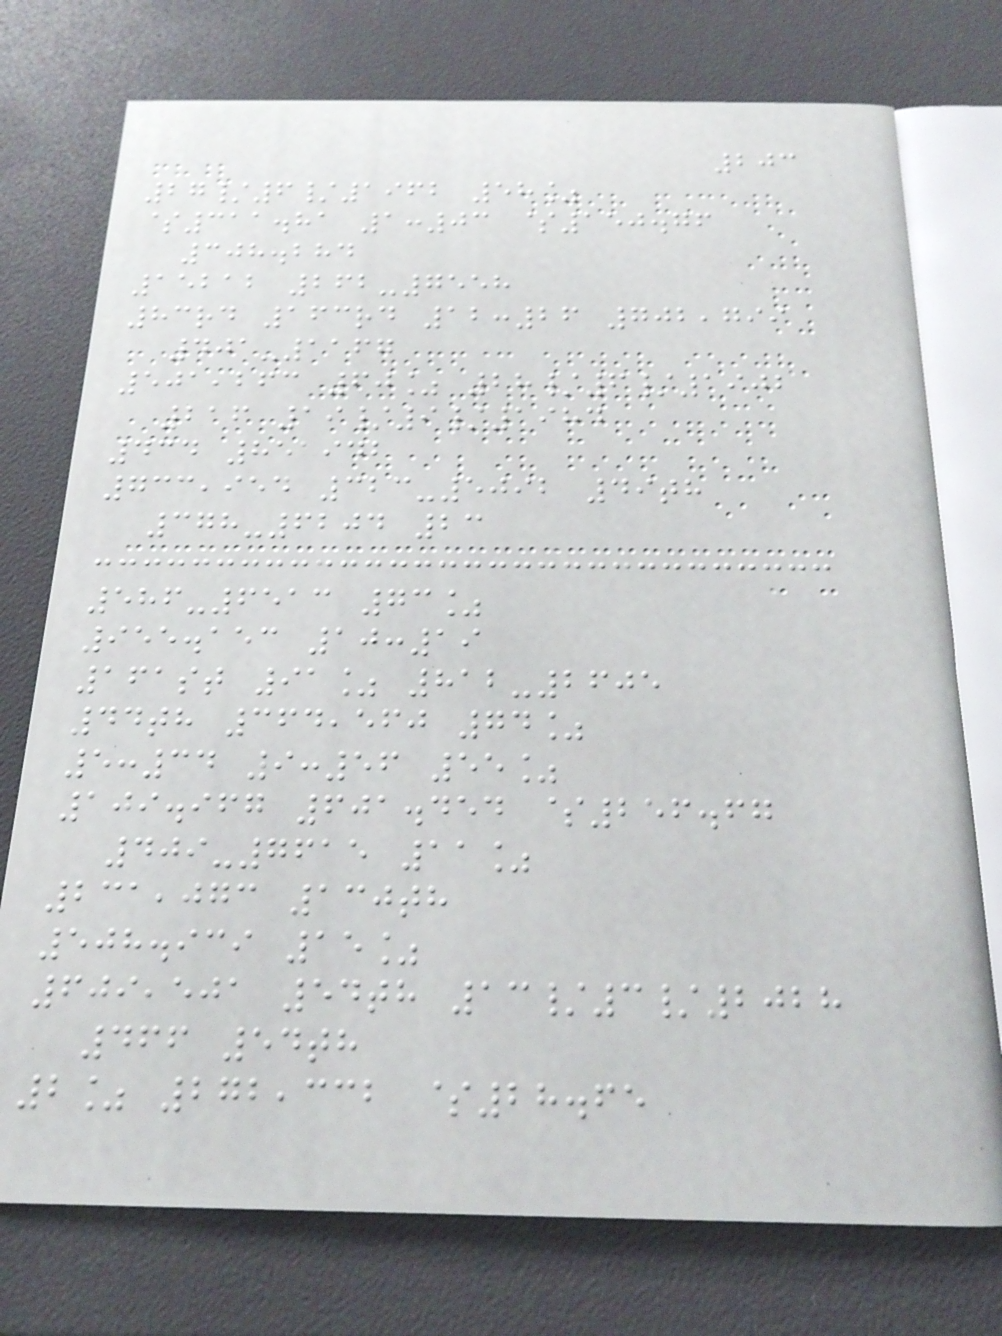203
27/6/1962 58%
$311.81 1:03 $150.76
308.284
15212 262-7558
83rd 163rd 12:26 702,799
401-1167
501,263 60% 28/6/1902
216 19/9/1984
434 851942
733,954 323-5092 49th
378-6204 23
586-6513 73%
955.153 10:19
161st 91% 812-2605
44th 364,560 74%
5:34 9:56 55%
109.967 601.454 $256.67
409-7615 11%
231,073 130th
508.939 15%
609,501 54th 13/3/2028
466 54th
2% 272,332 $28.65
